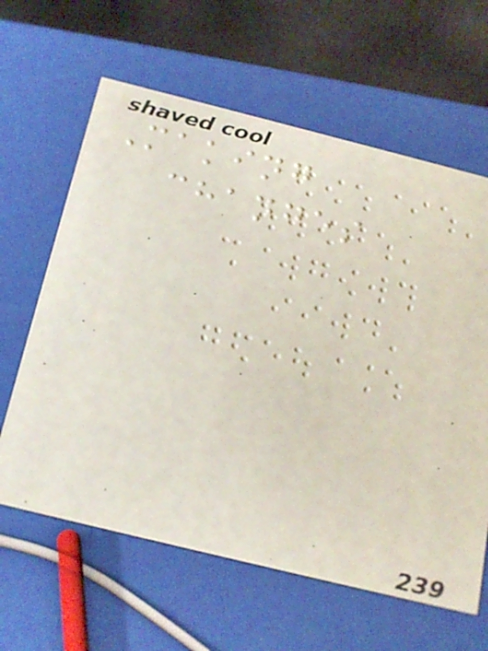Making
changes
